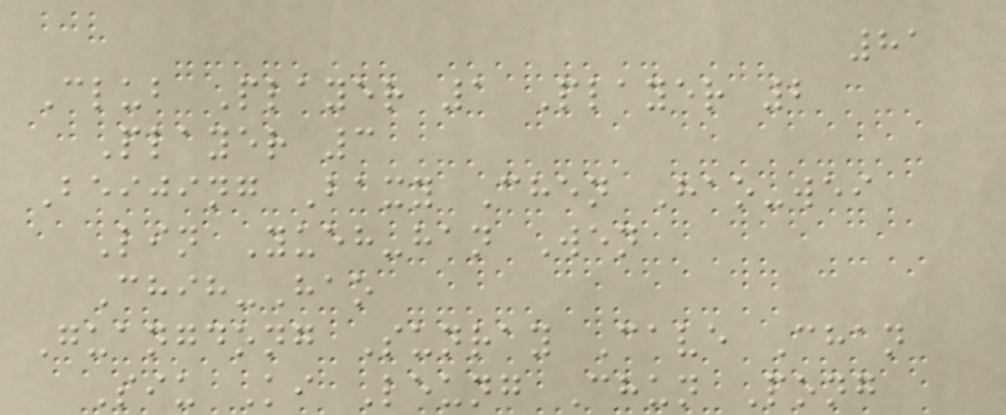81
Club Player 1 Player 2
Player 3
Beijing Baxy Chen Hao-wei
Lin Yueh-han Wen
Chih-Hao
Guangdong Sunray Cave Chan
Siu Ki Leung Chun Pong
